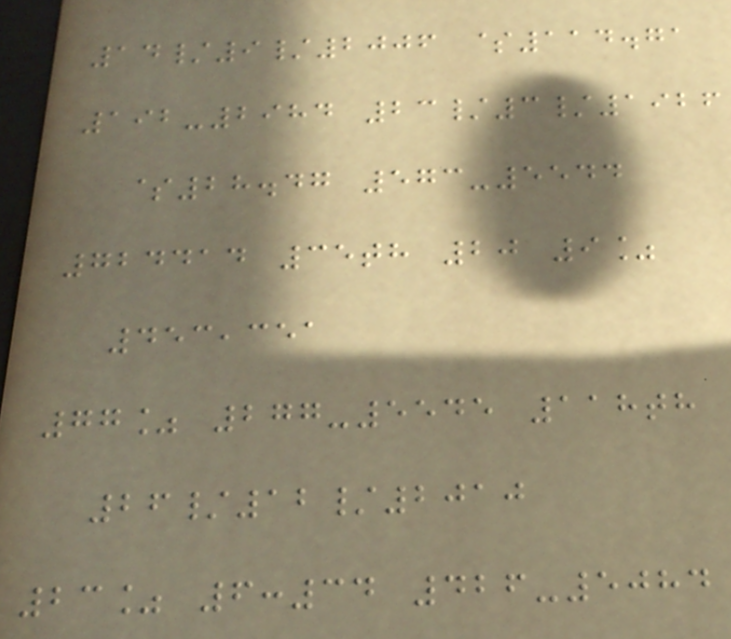14/9/2006 $114.71
192-2984 23/3/1926
$28.47 573-5544
724414 35th 20 9%
453,351
77% 277-5545 118th
26/12/2010
23% 6:34 426-5084
